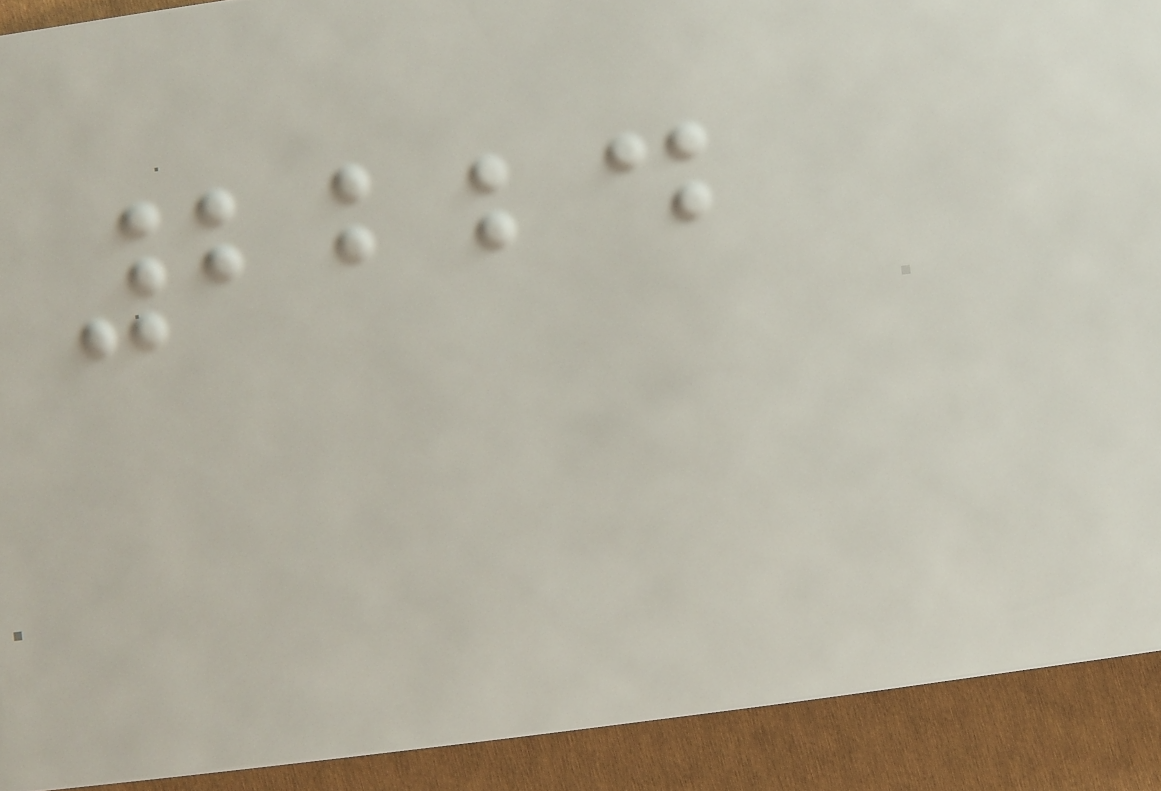2224
